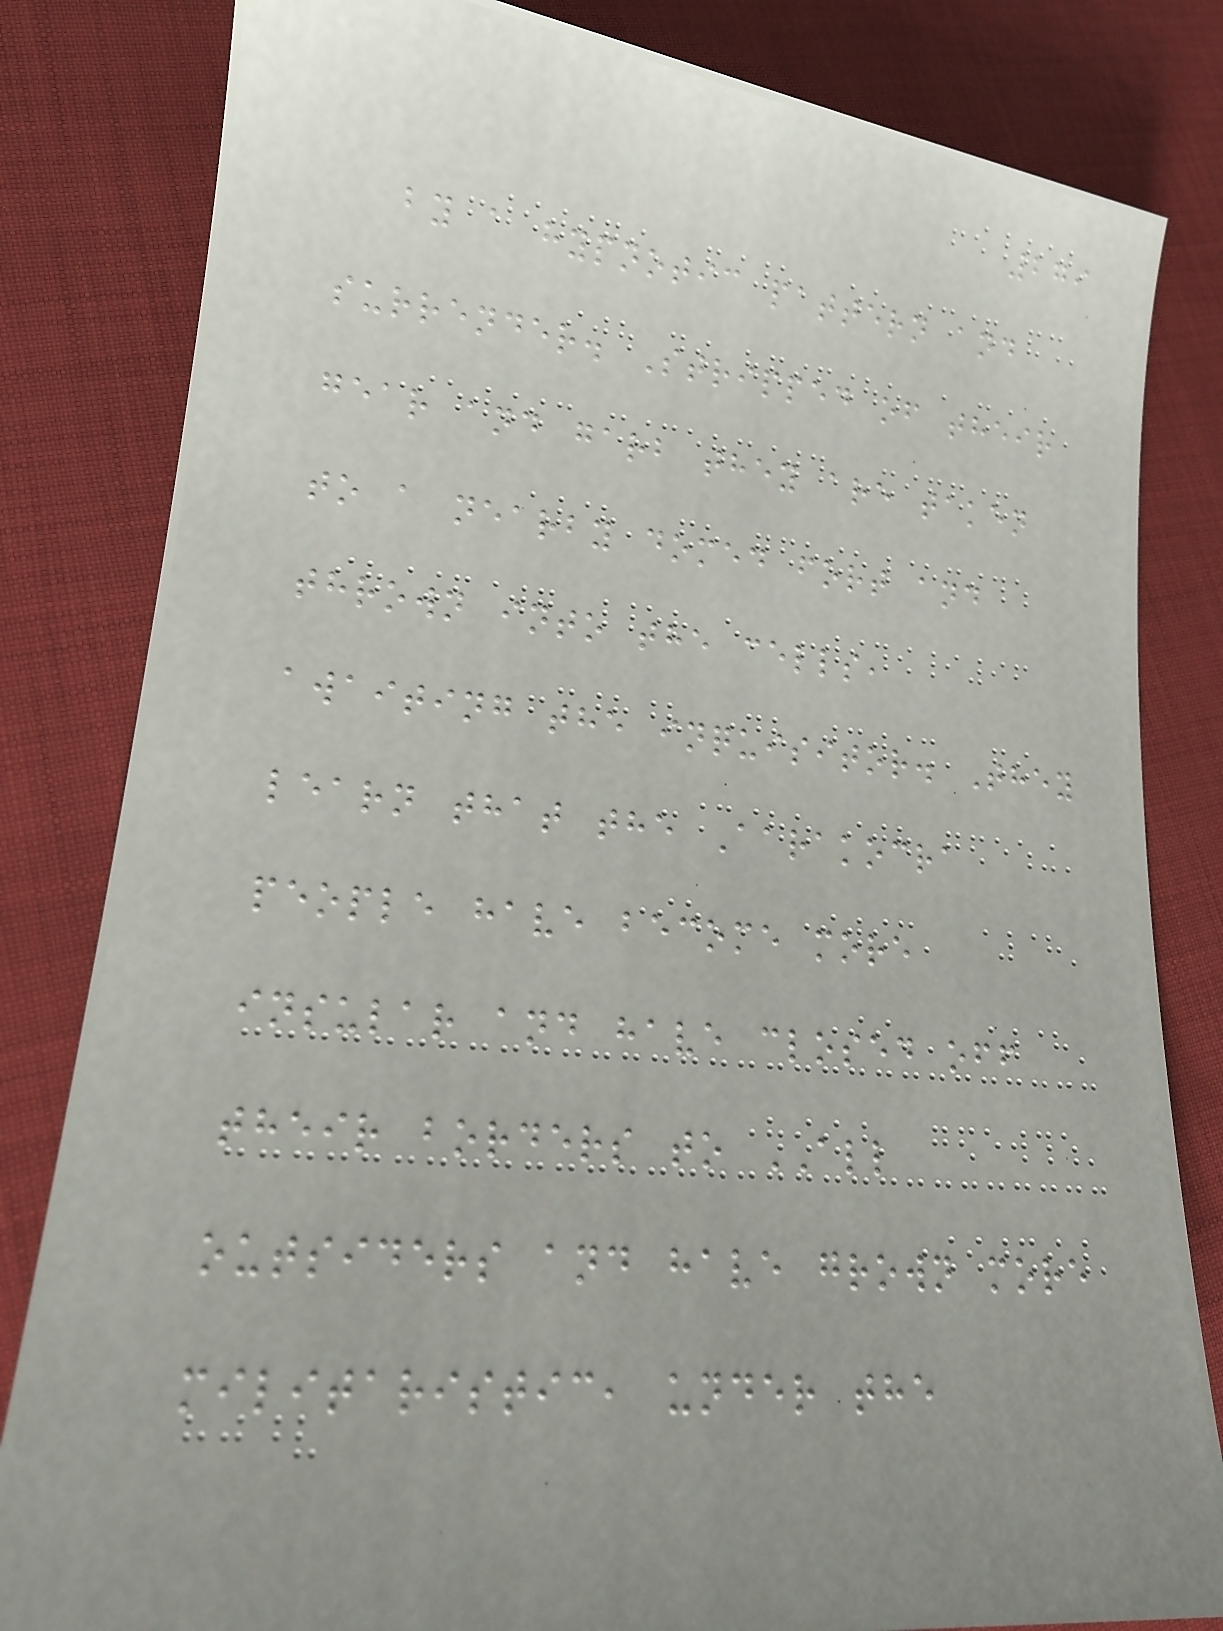279
by a hypnotic pattern and
surrender. Stripped of their
gear and garb they are taken
to a nearby domed fort and
thrown into the cells,
awaiting the inquisitor. They
learn that the Aarakocra
people have become more
insular and have closed off
their borders to ALL
outsiders and have grown more
militaristic, under the
